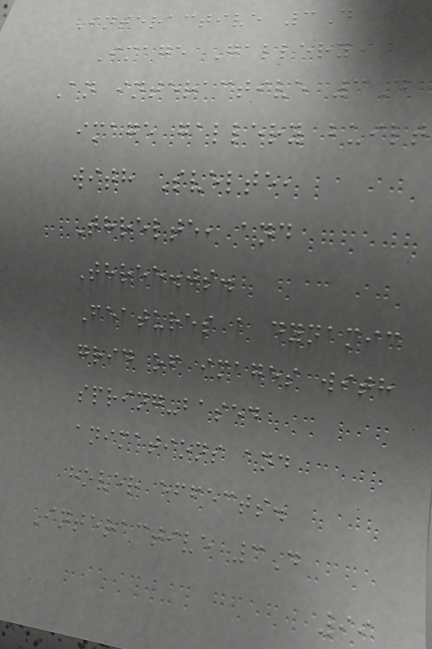Interactive 3D
Image Gallery
An interactive 3D
image gallery built
with Svelte,
Threlte, and
Three.js.
Features a dynamic
grid of images with
spring-based
animations and
hover effects.
Interactive 3D
99
